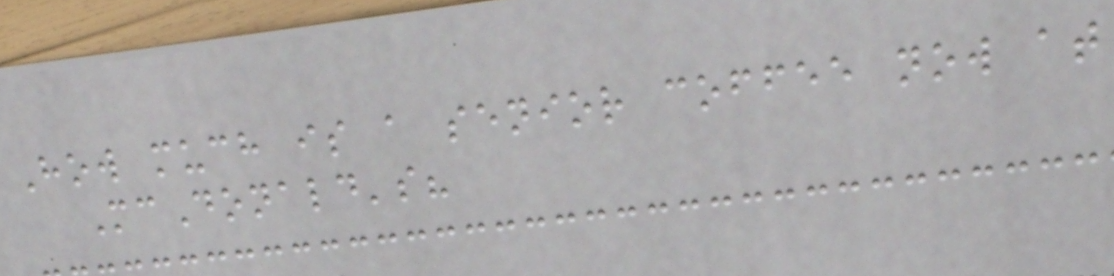How much is a senior coffee now at
McDonald's?
